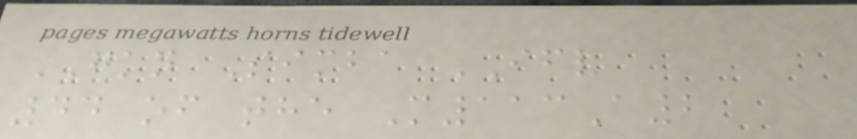GKN Simba IFV
44 of the M113A2
